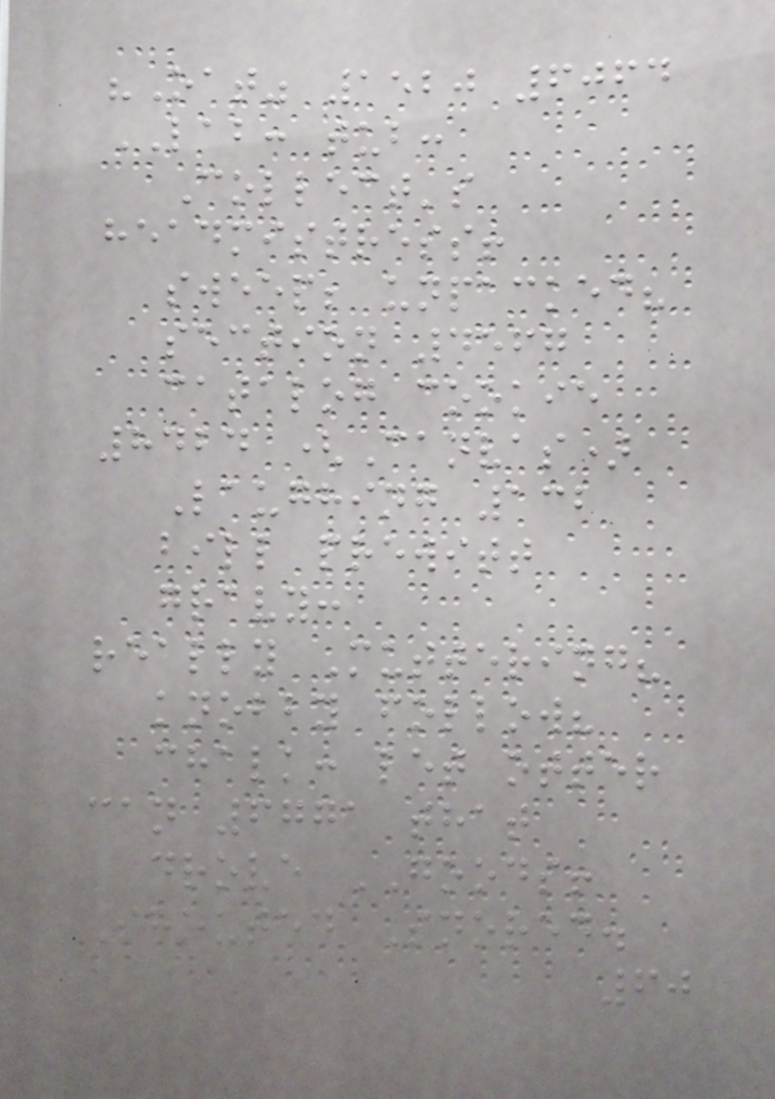"Oat" 1520 6064
LAB: tub:
Collect's
headmistress!
sweep; unpacked?
section 4567
catalog cookie
8424 (Canvas)
Laughing 132
bill prewitt
gravy:
really Muttering?
knobby follow?
chalk: let otter
can 6771 that
drove GOODS!
Shouted Snored.
60
